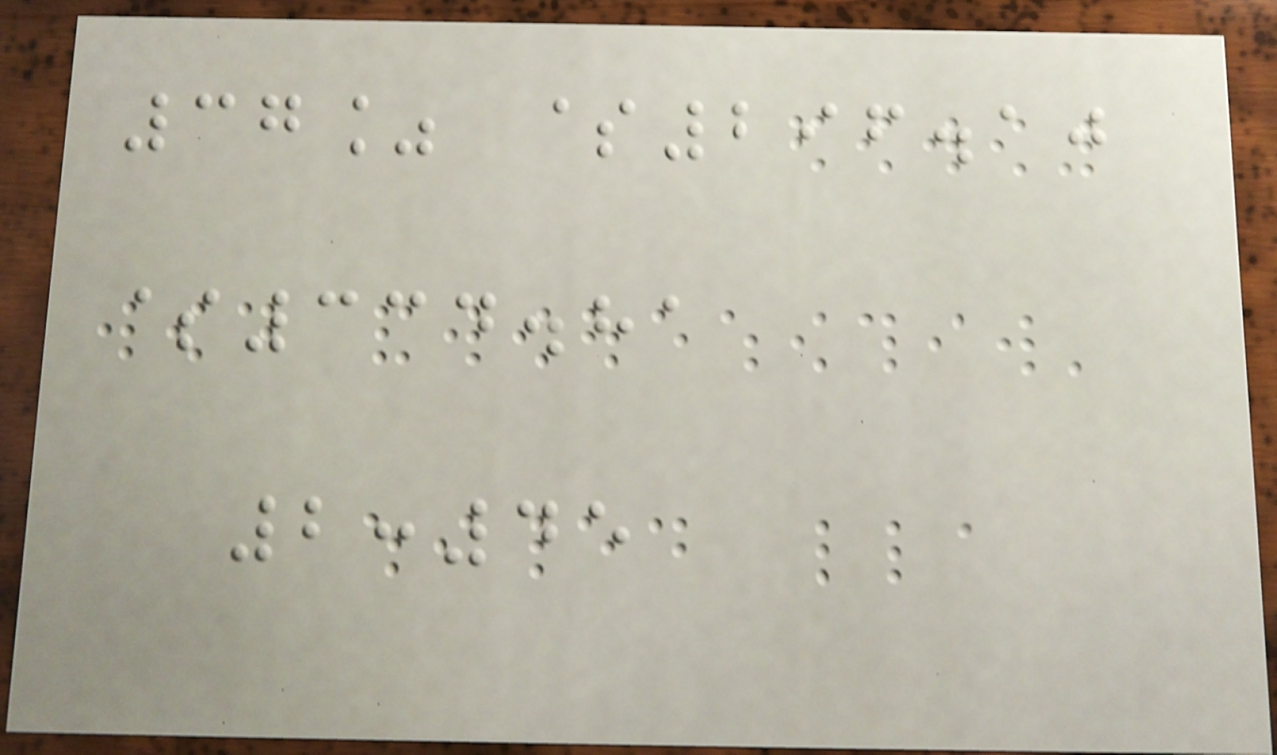37% $296.10
$334.81
2:45
